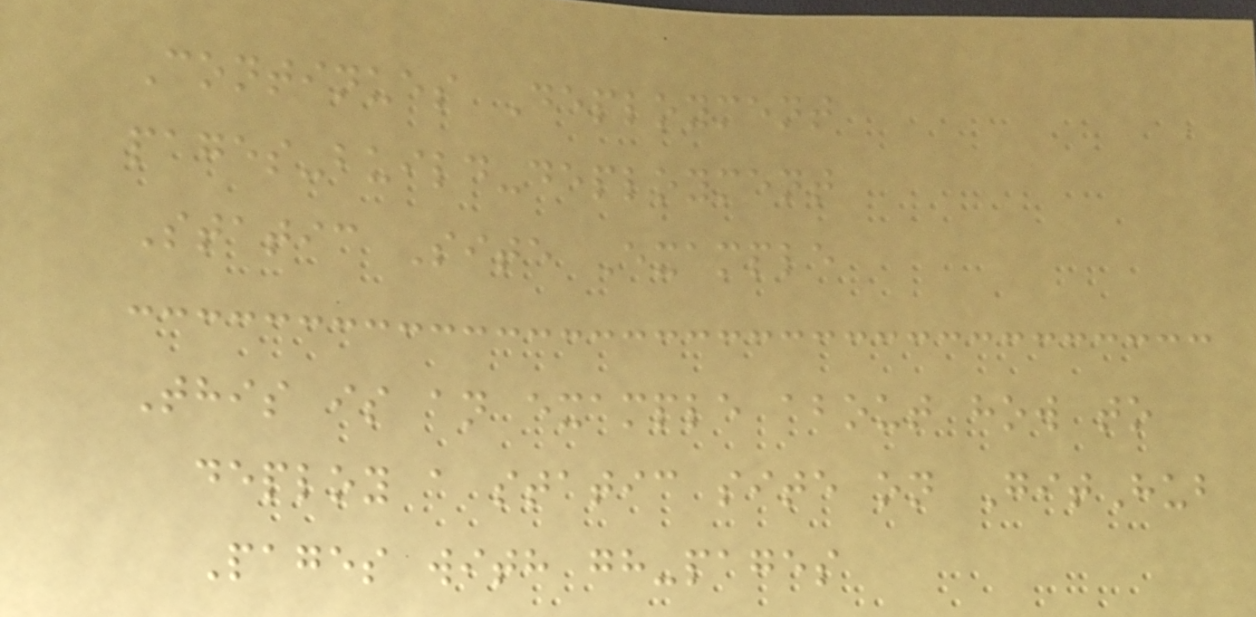Continues Deployment
pages-build-deployment
Static Site Example
This is an example about how to
deploy a static site on GitHub
Pages with gh-pages
